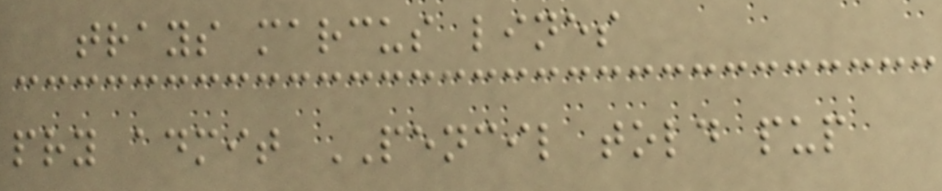trays marcus lines
pry admit PENCIL told pup
